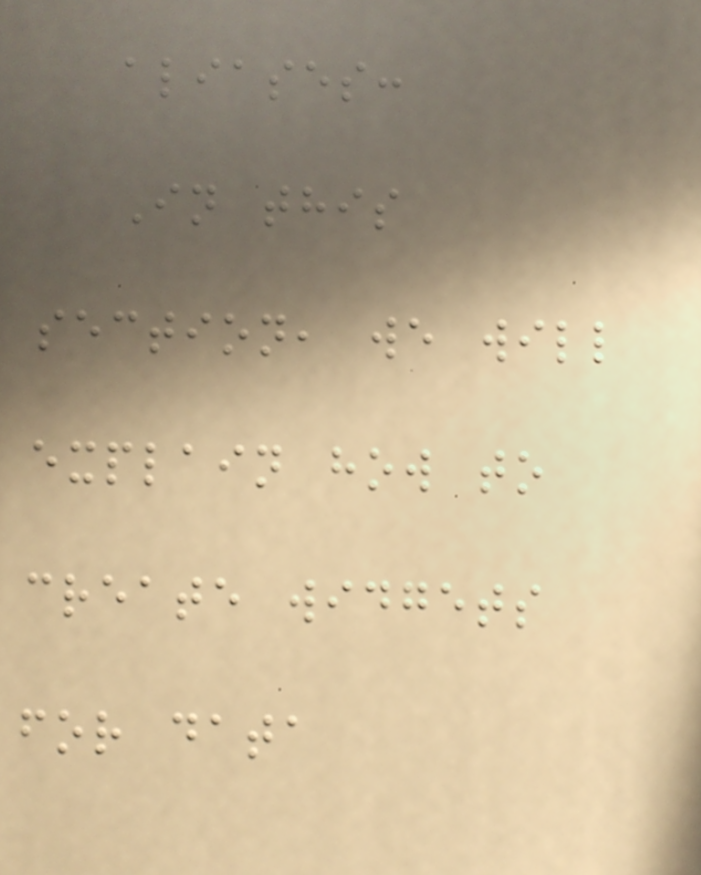aliases:
In this
section, we will
explain how to
create widgets
for data
